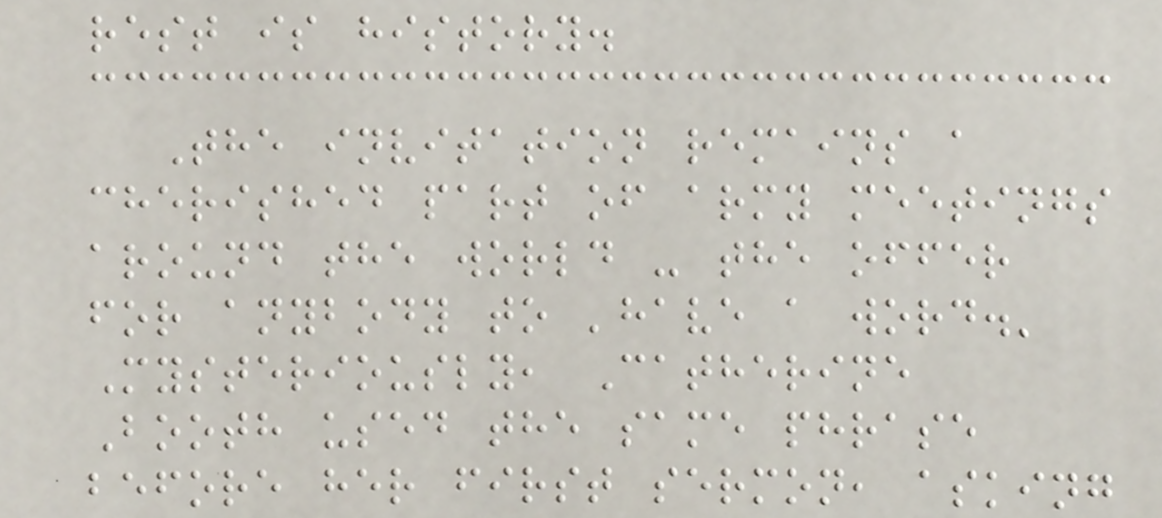rest is history.
The invitation remains a
cherished part of army meetings
around the world - the offer
for anybody to 'have a word.'
Mysteriously, Catherine
Booth used the same phrase
before her first sermon, asking
